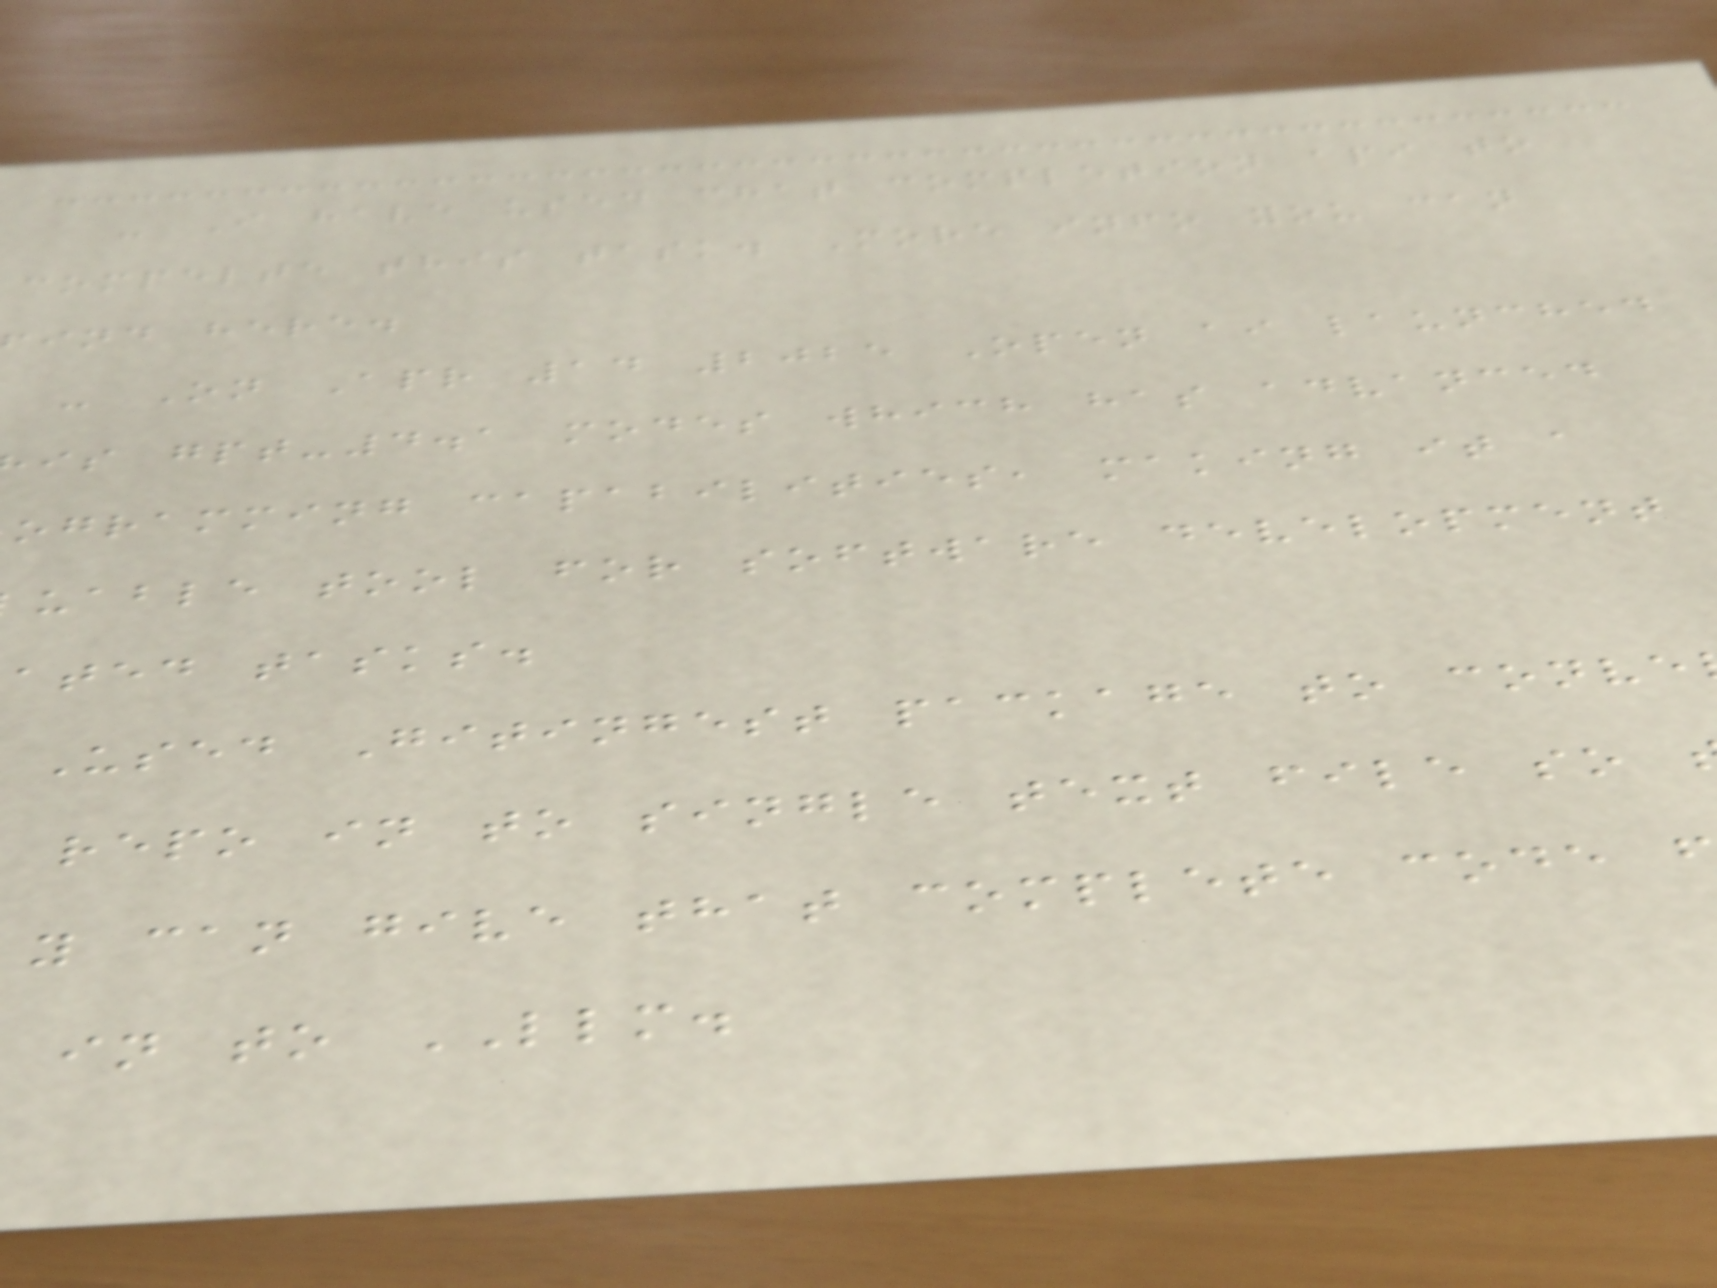- I have used chat completion api to
compelte this task. More info you can
ind here.
- On Apr 14 2025 Open ai launched
is gpt-4.1 modes which has advanced
ogramming capabilities, making it a
uable tool for software development
ated tasks.
Used Gitingest package to conve
repo in to single text file so
y can give that complete code
in to LLM.
